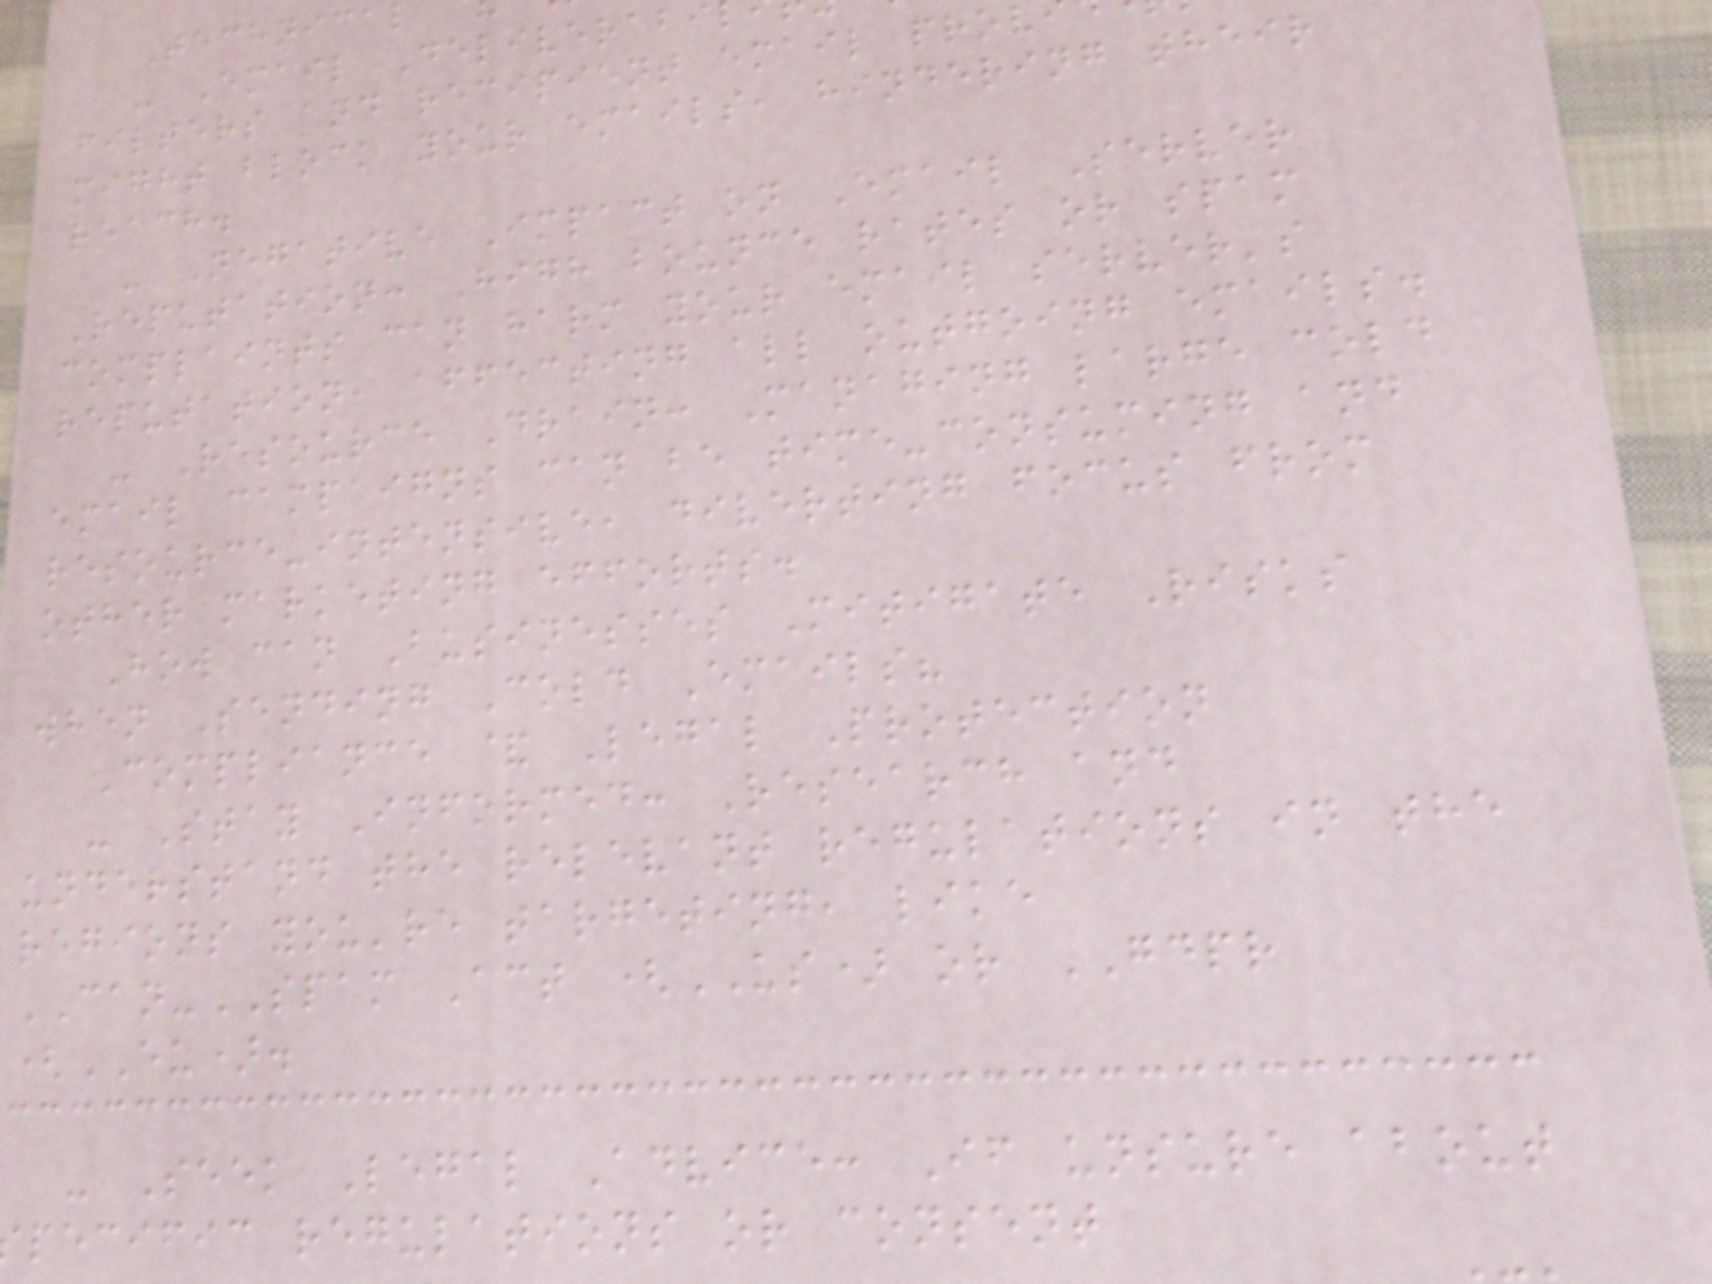Technical
- Email Deliverabi
filters and recipient email prov
might block your emails, hindering their
reach.
- Negative Impact on Email Server
Reputation: High bounce rates or spam
complaints can harm your email server's
reputation, affecting all outgoing emails.
- Resource Drain: Managing large cold
email campaigns can be time-consuming and
resource-intensive, diverting focus from
other marketing efforts.
How can Businesses Mitigate Risks
when Sending Cold Emails?
Compliance & Legal Protection
- Stay Informed: Research and
understand the relevant regulations in the
regions you're targeting, like
CAN-SPAM Act (US) or GDPR
(EU).
- Seek Legal Advice: If unsure about
pecific regulations or consent
